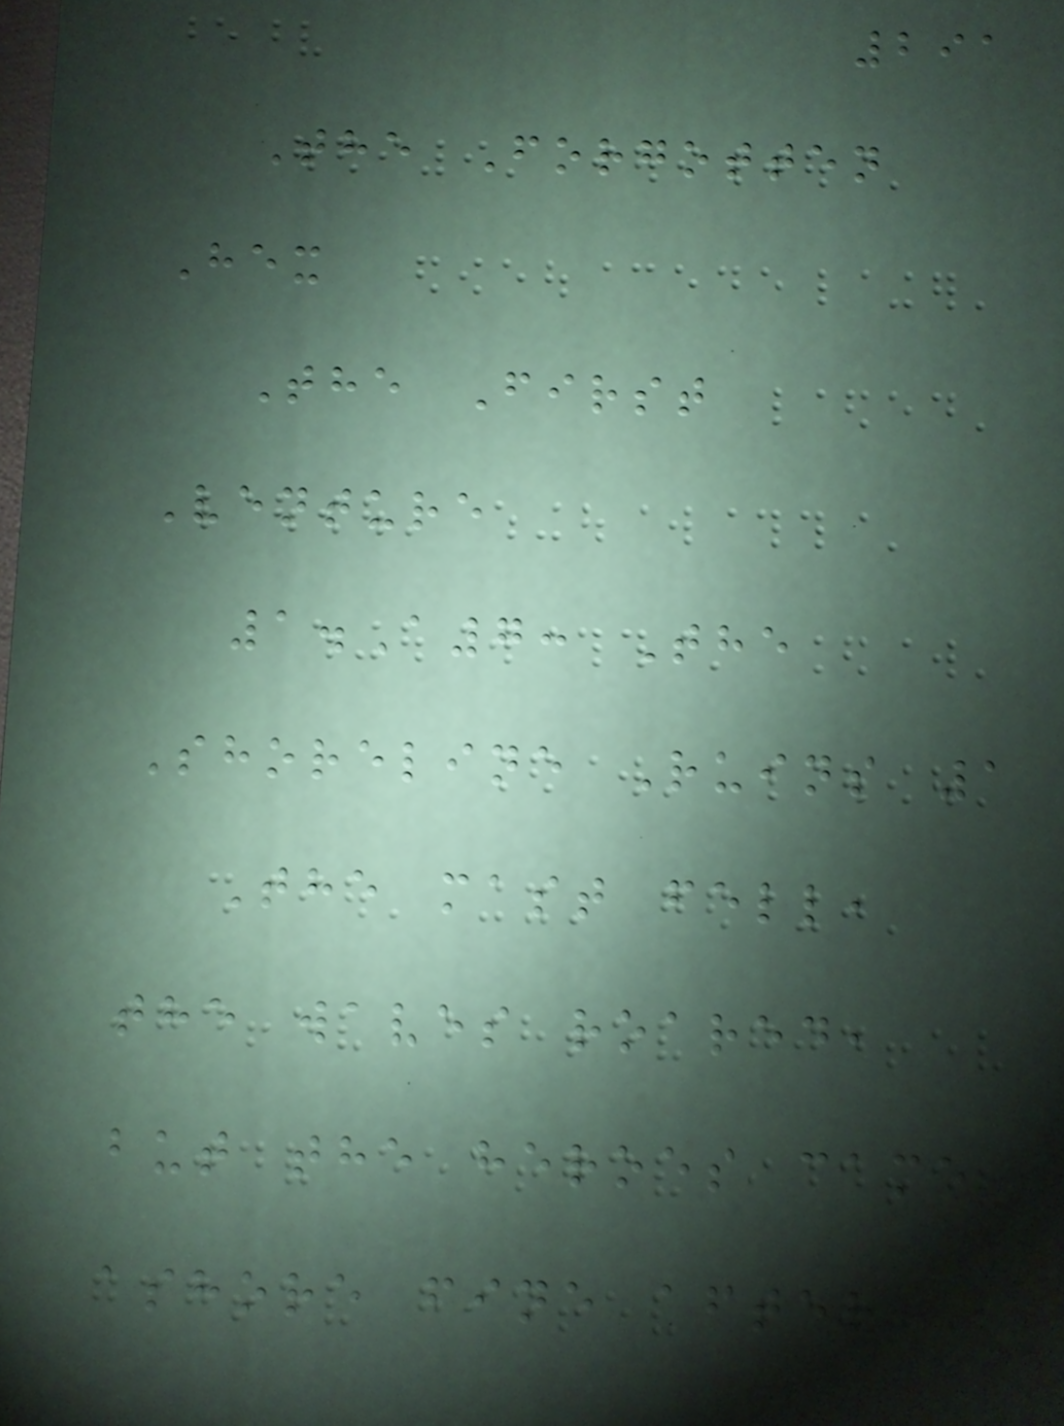291
The Forgotten
Hex
The First
Venture
1.A7: The
Shoreline Ruins 1
The mast fell,
the waves roared,
but the heroes came
ashore fine after
